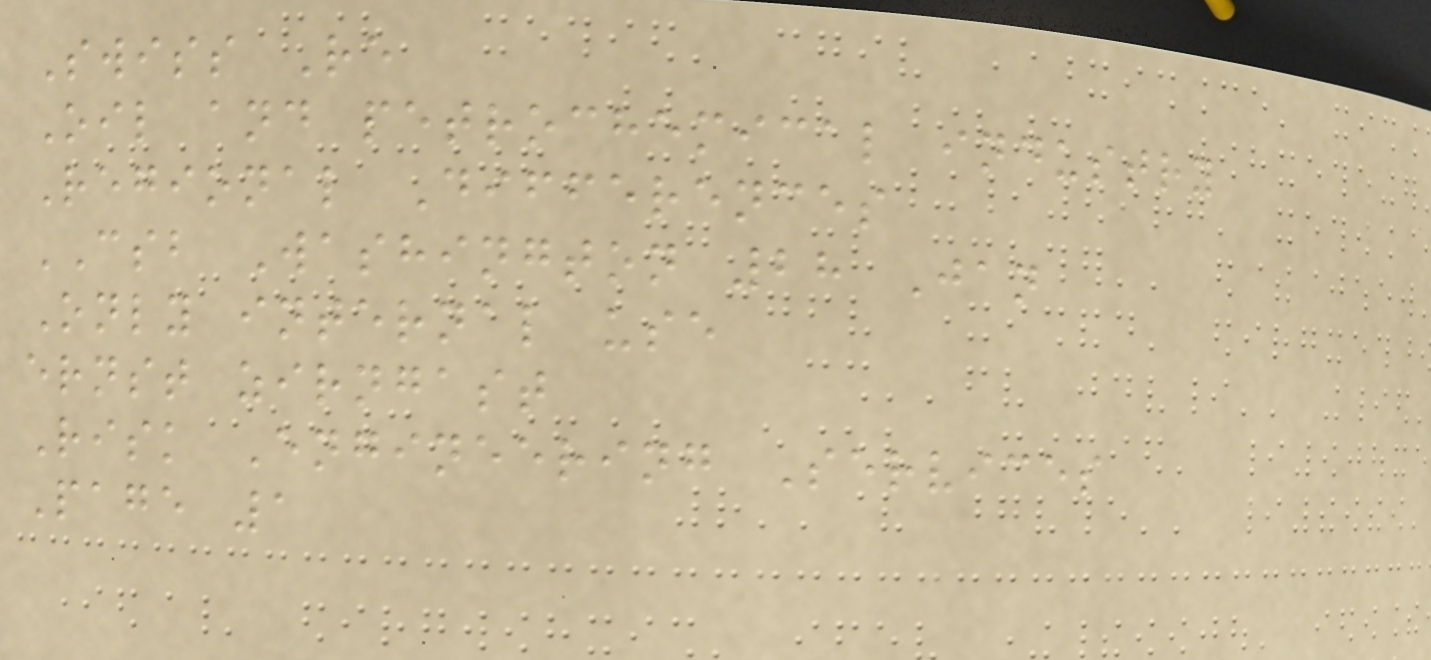Swiss Re
Oil and petrochemical industry
Regional Differences
CSB Washington 28 Jan
Only internal use
ernst zirngast
Risk Engineering Services
Page 1
